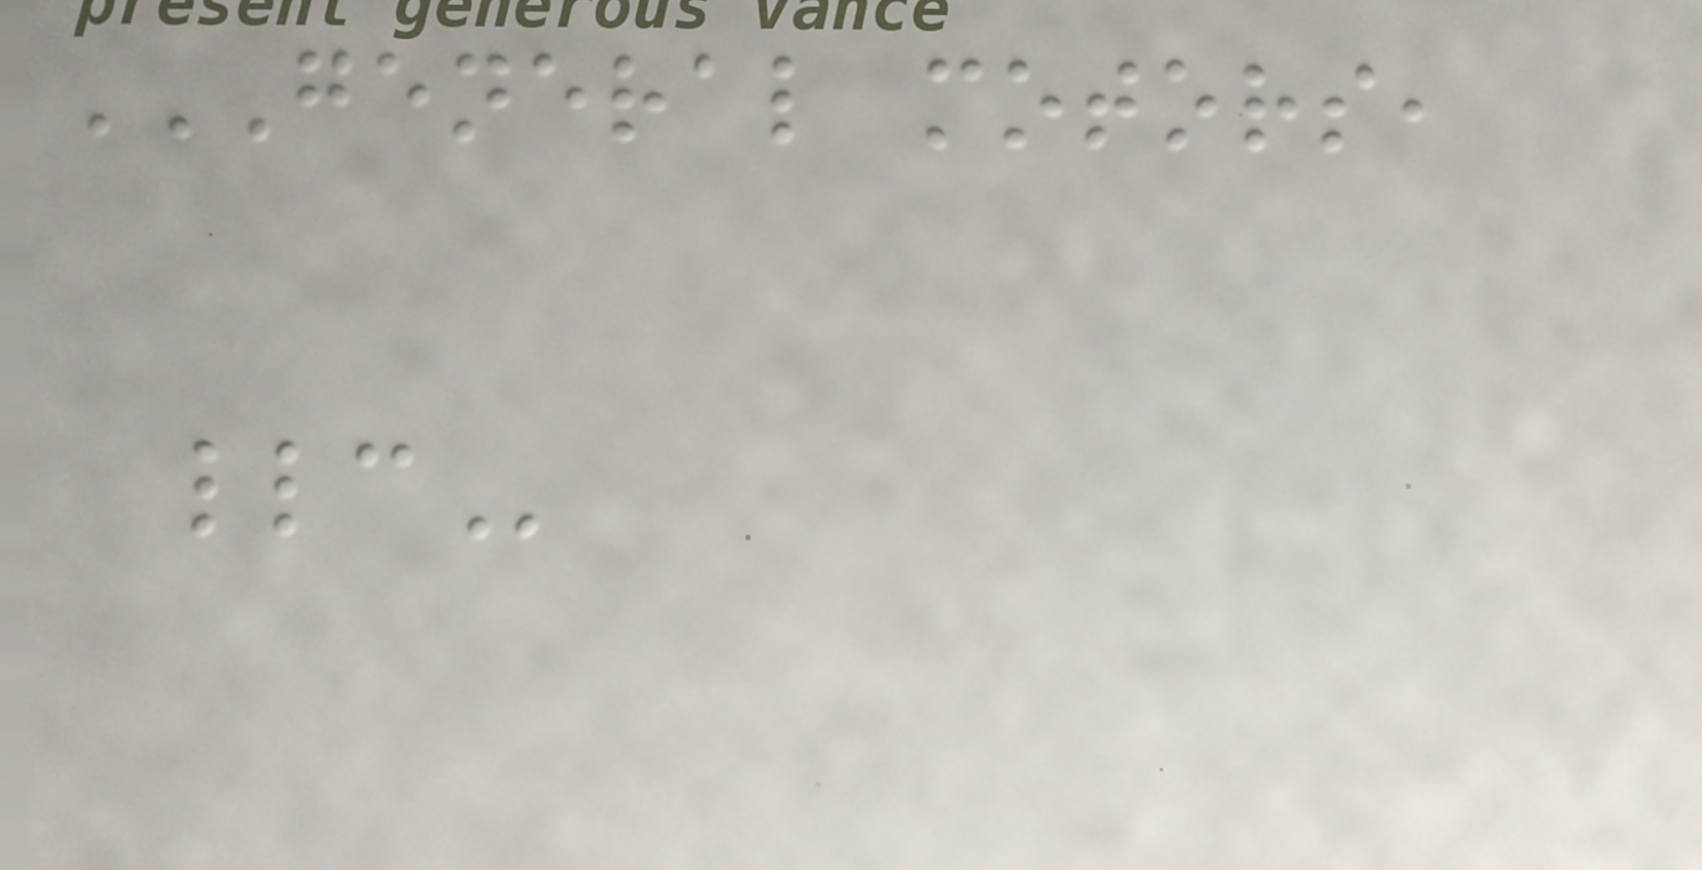GENERAL MOTORS,
LLC
